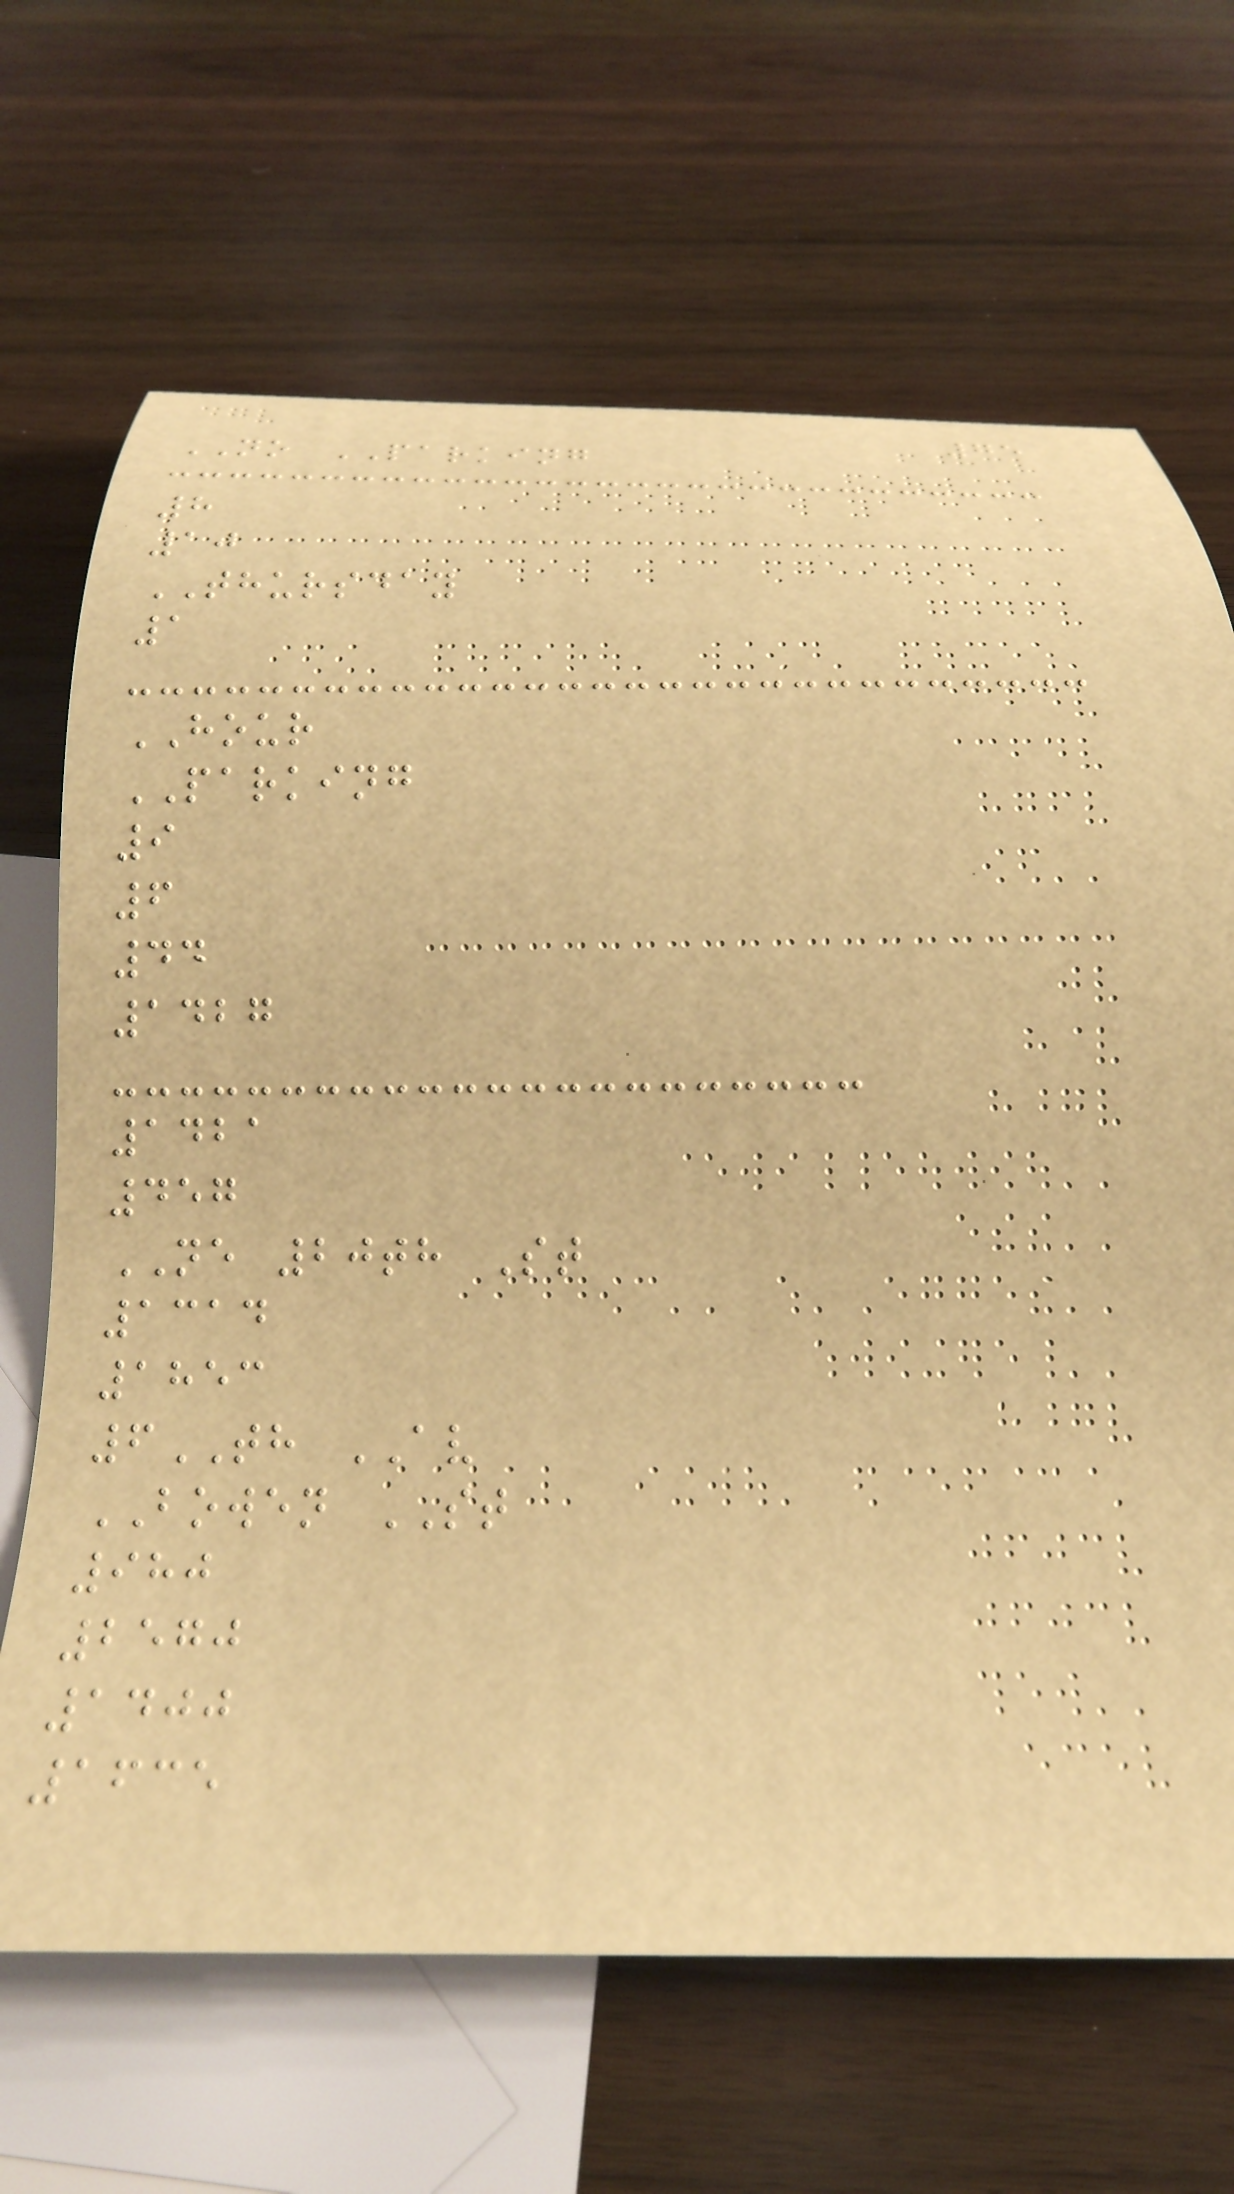75
NO PARKING
8
10
THURSDAY
1
HOUR
PARKING
9
6
44
1427
1421
457
NE 20th St
1314
1853
6TH AV
BOWEN ST
980
2570
1400
1635
